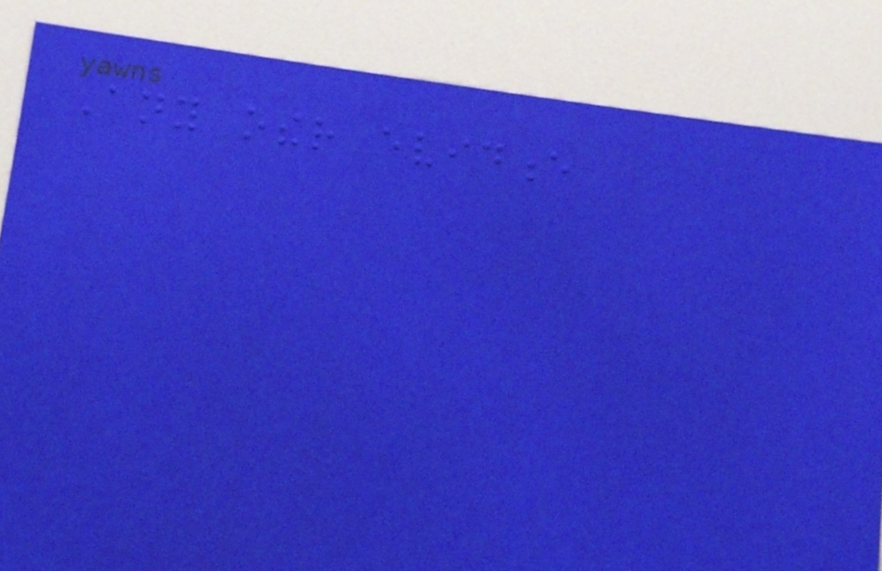Any other evidence
